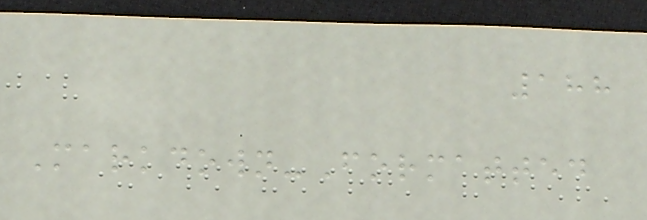188
Markdown-Formatted
